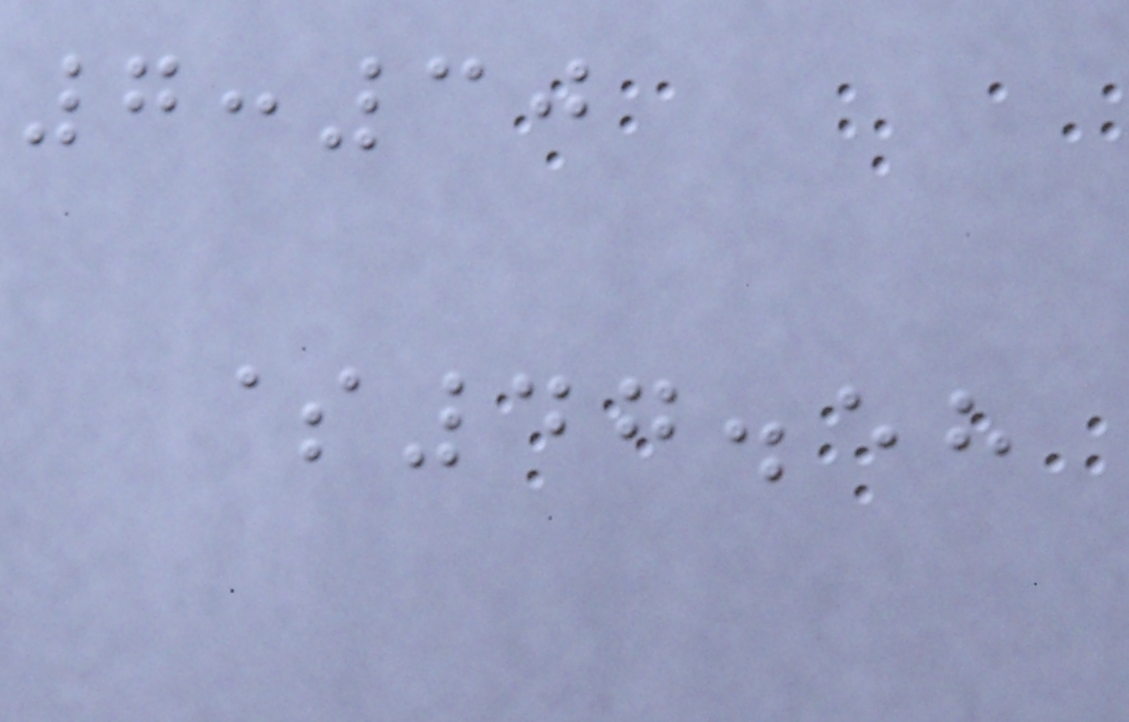7:30
$47.58
